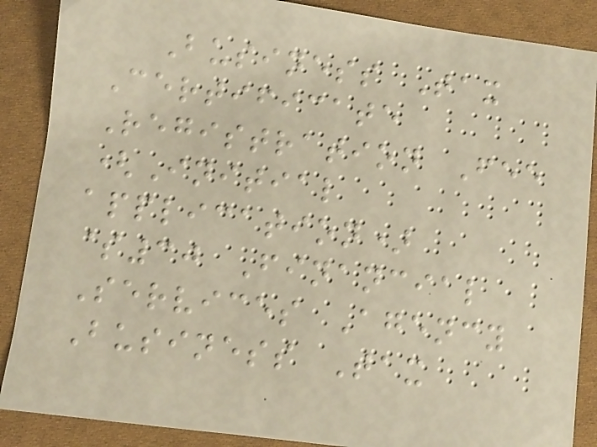Business Tax
Certificate
Registration Fee
(Initial
application)
$30 Financial
Services Agency
Business Tax
